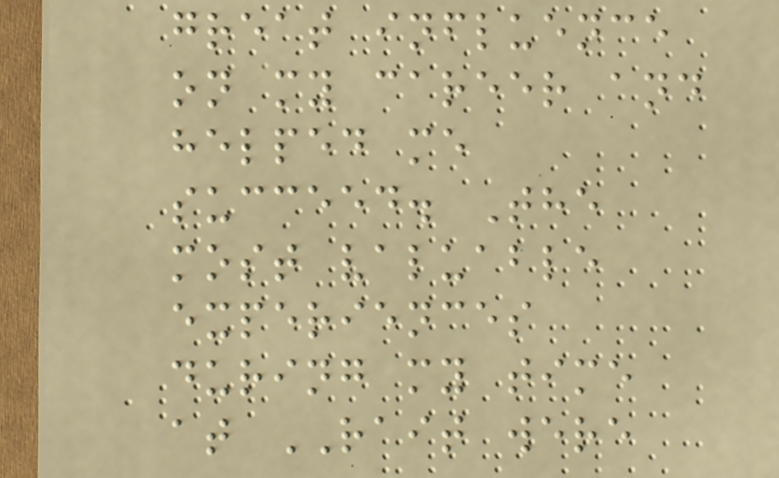great influence
on my career and
helped me
succeed. The
most valuable
experiences
during my time
at RAIT were
